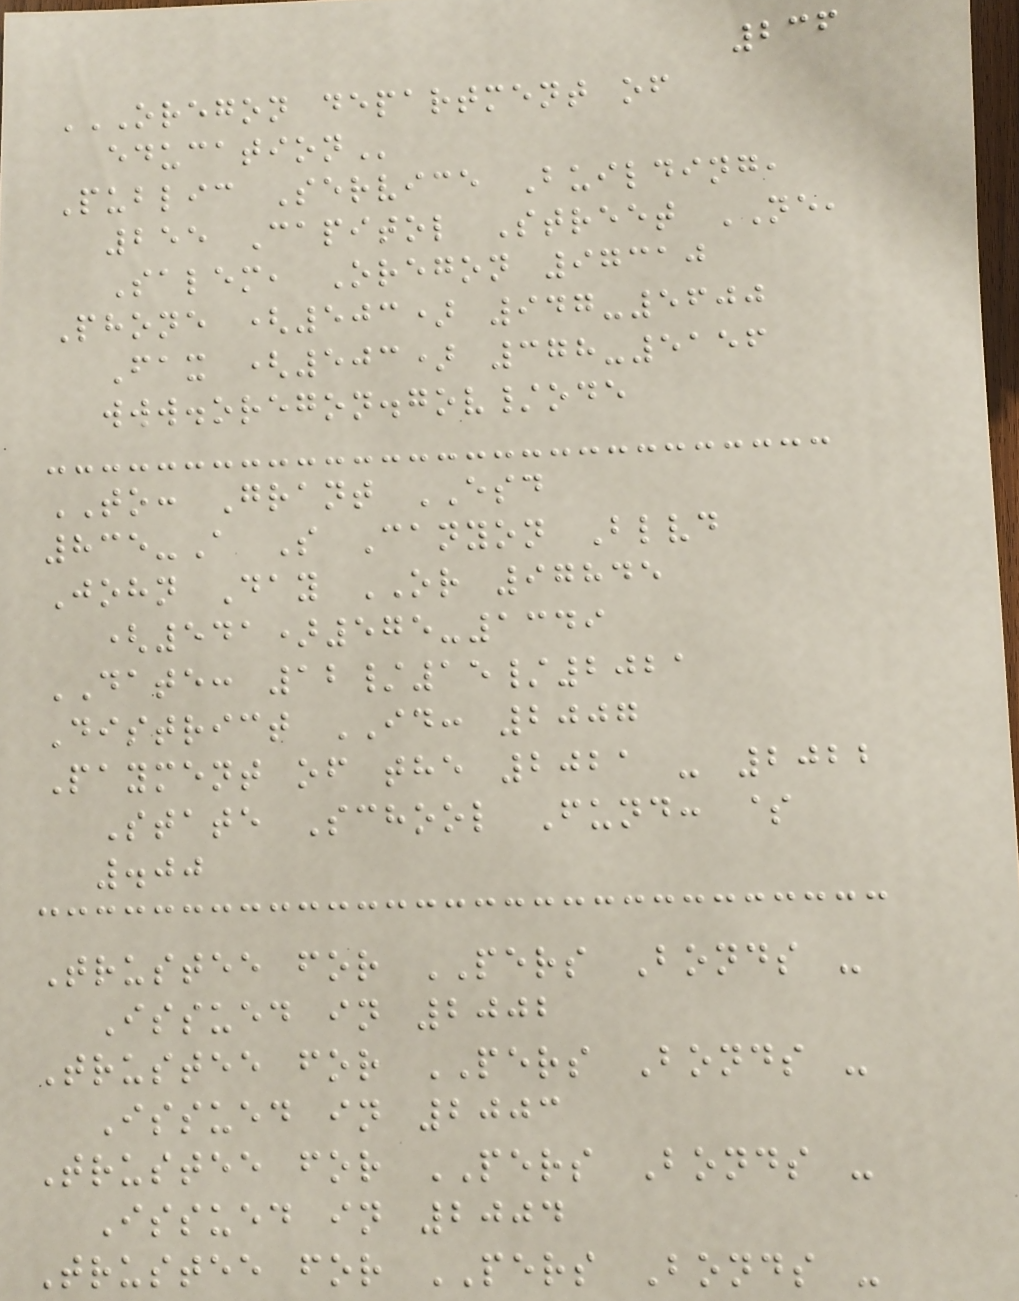236
OREGON DEPARTMENT OF
EDUCATION
Public Service Building,
255 Capitol Street NE,
Salem, Oregon 97310
Phone (503) 947-5600
Fax (503) 378-5156
www.oregon.gov/ode
TO: Grant ESD
835-A S Canyon Blvd
John Day OR 97845
(541)575-1349
DATE: 12/15/2021
District ID: 2007
Payment of the 2021 - 2022
State School Fund: $
.00
Trustee for PERS Bonds -
Issued in 2002
Trustee for PERS Bonds -
Issued in 2003
Trustee for PERS Bonds -
Issued in 2004
Trustee for PERS Bonds -
